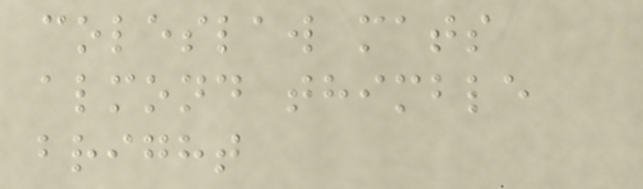coleslaw mats
almond thimble
bright
